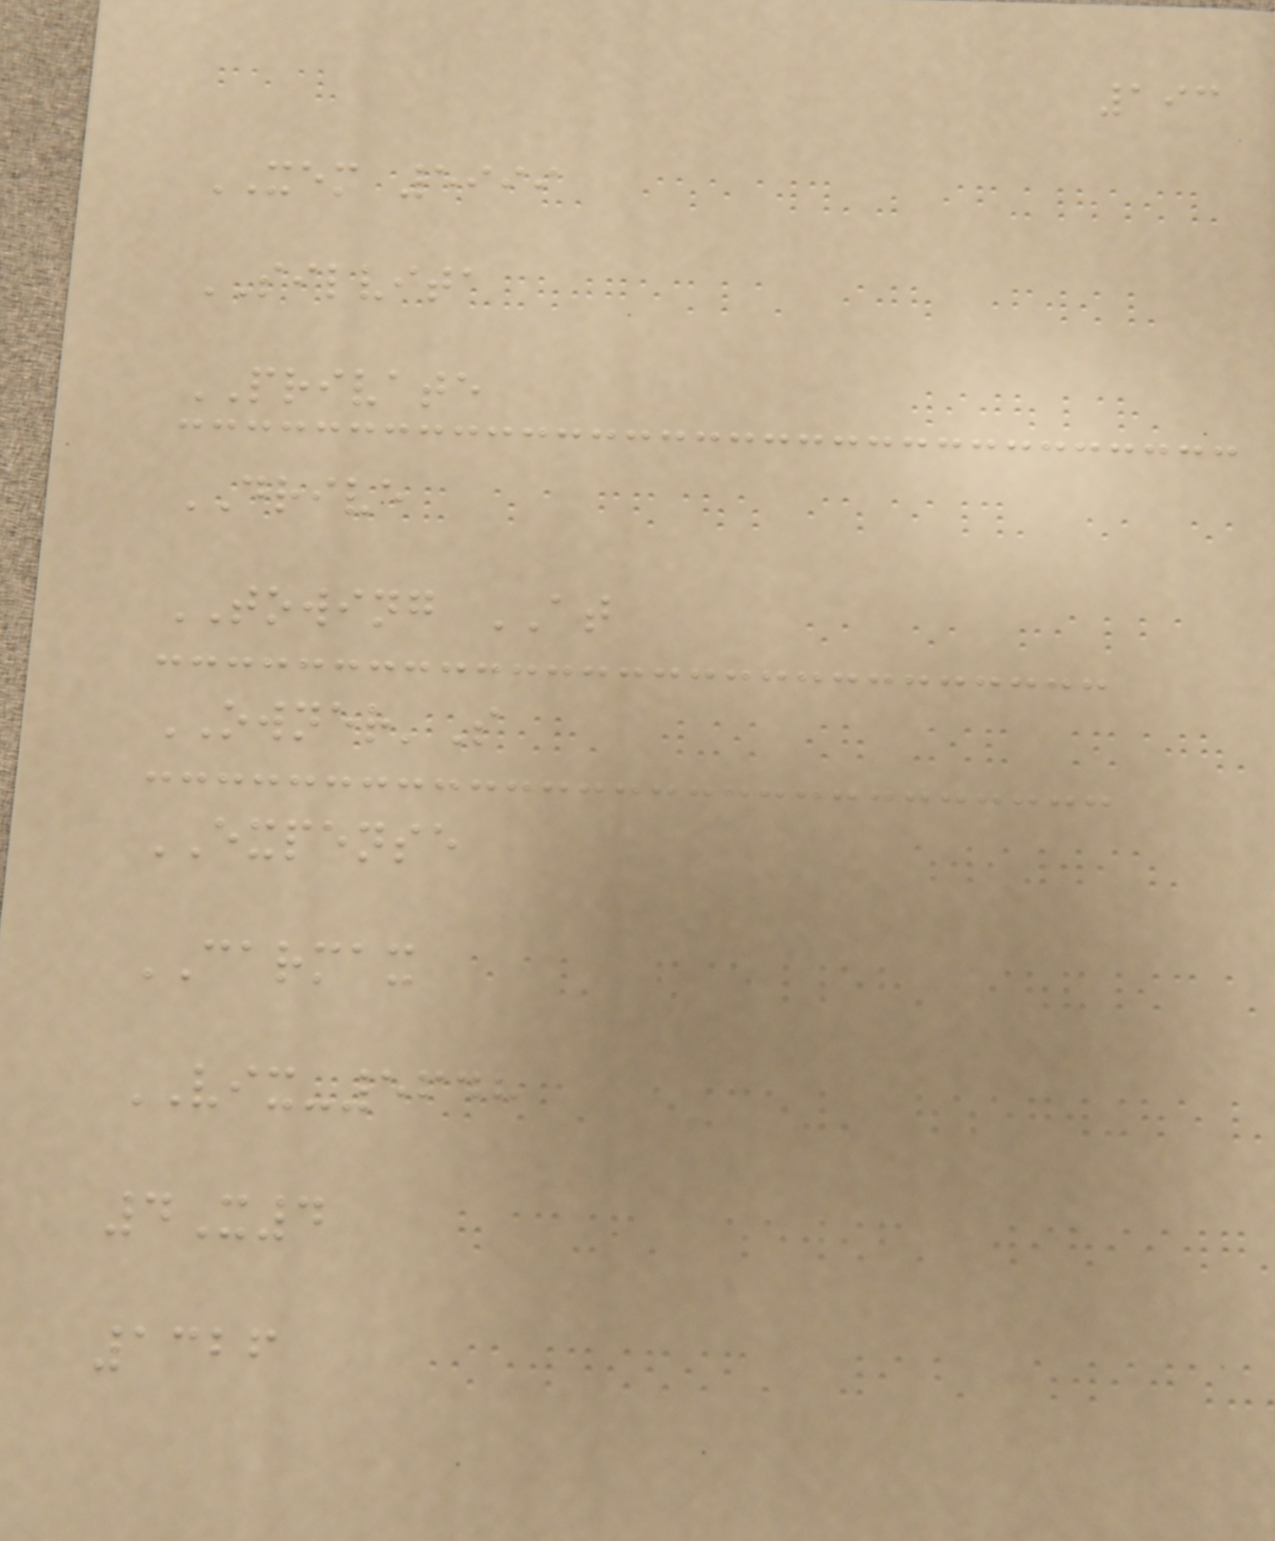193
XEM 5999
SILVITA
PRIVATE
DRIVE
TOWING AT
OWNER'S
EXPENSE
CARMAX
VIX-5648
4X4
1326
